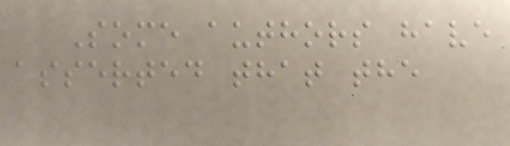Some authors have
asserted that the
